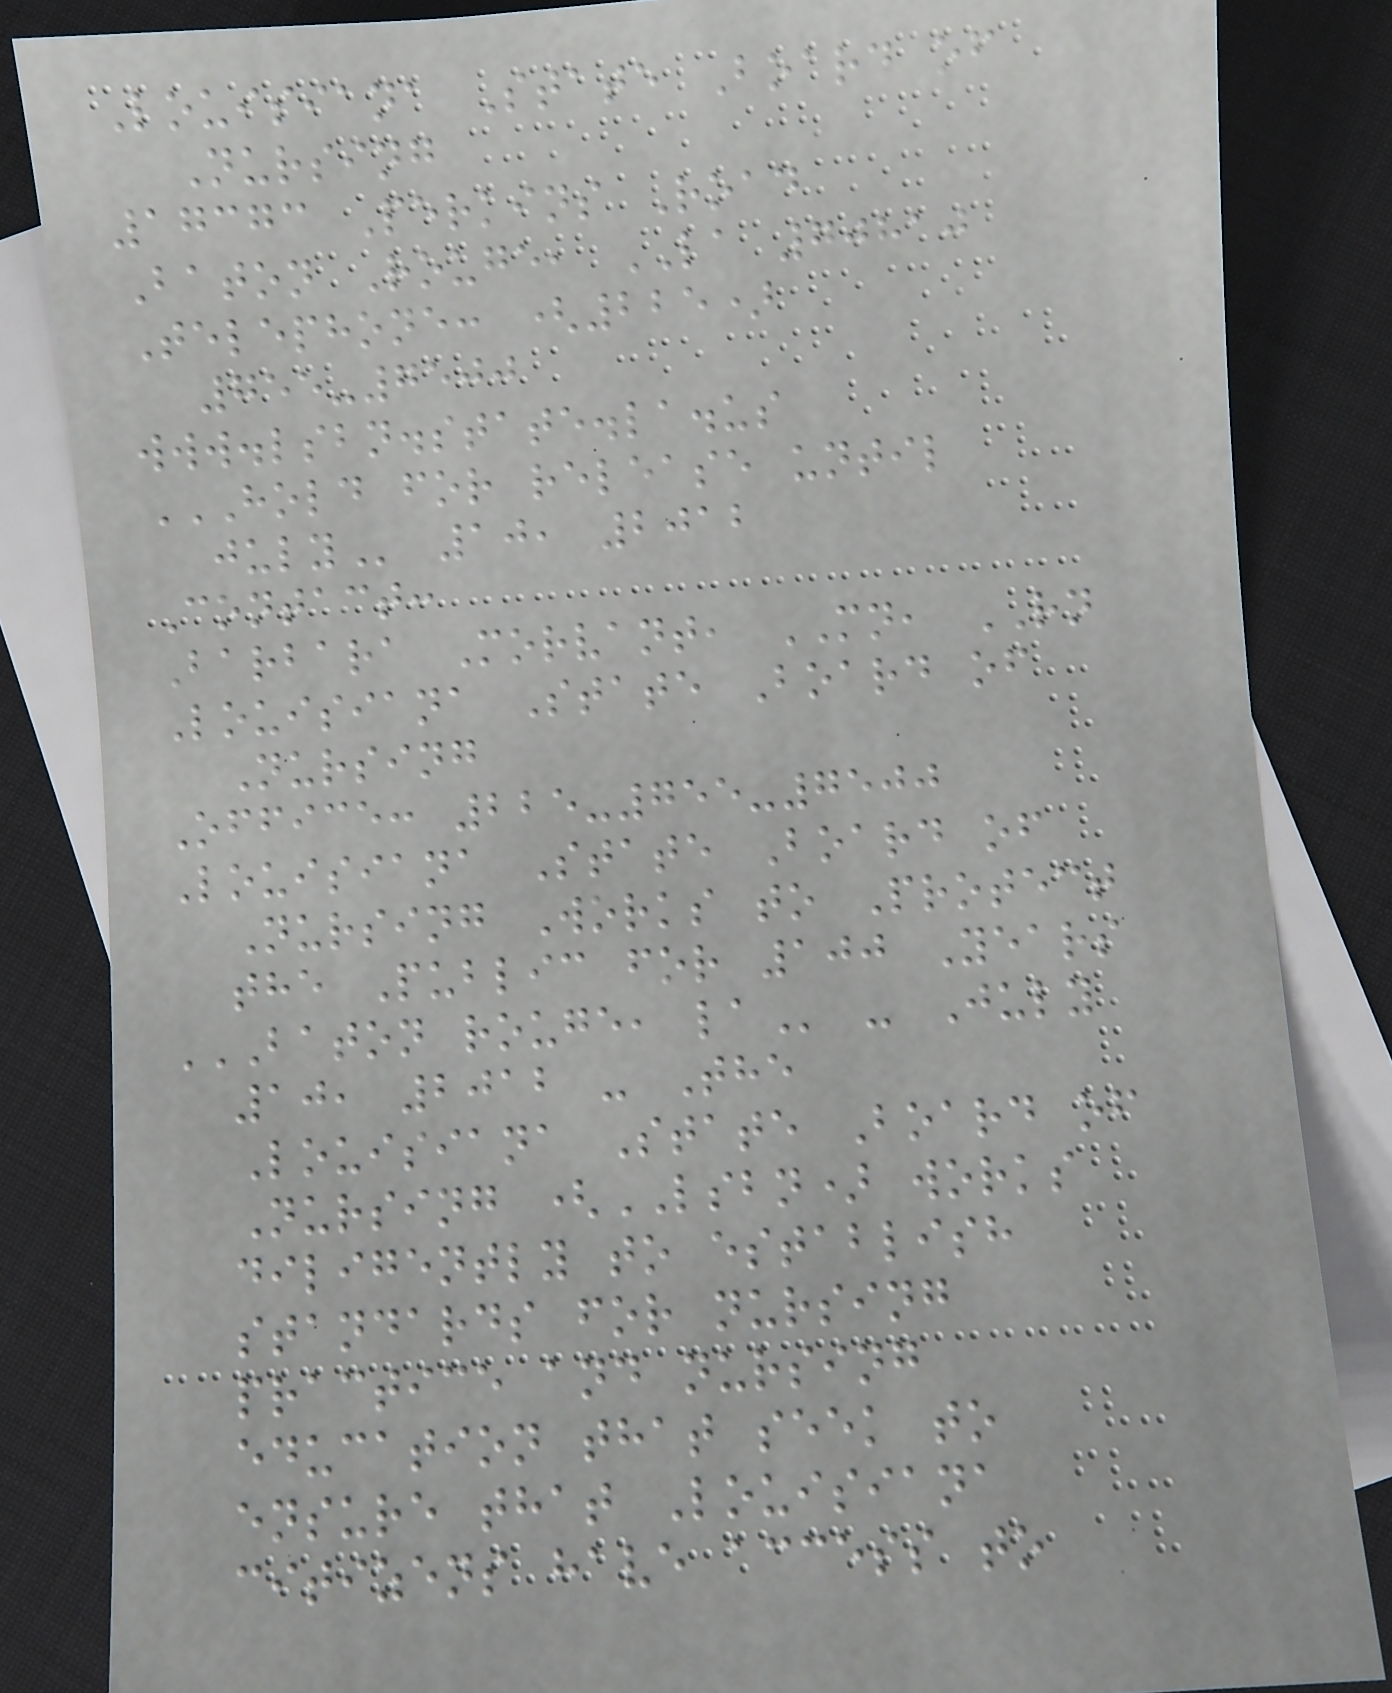Louisiana State Board of
Nursing
17373 Perkins Road
Baton Rouge, LA 70810
Telephone: (225)
755-7500
www.lsbn.state.la.us
HOLD FOR RELEASE UNTIL
JULY 10, 2012
Contact:
Barbara Morvant, MN, RN
Louisiana State Board of
Nursing
Office: 225-755-7500
Louisiana State Board of
Nursing Works to Protect
the Public for 100 Years
BATON ROUGE, LA - July
10, 2012 - The
Louisiana State Board of
Nursing (LSBN) works
diligently to establish
standards for nursing
practice and nursing
education that seek to
ensure that Louisiana
citizens have access to
